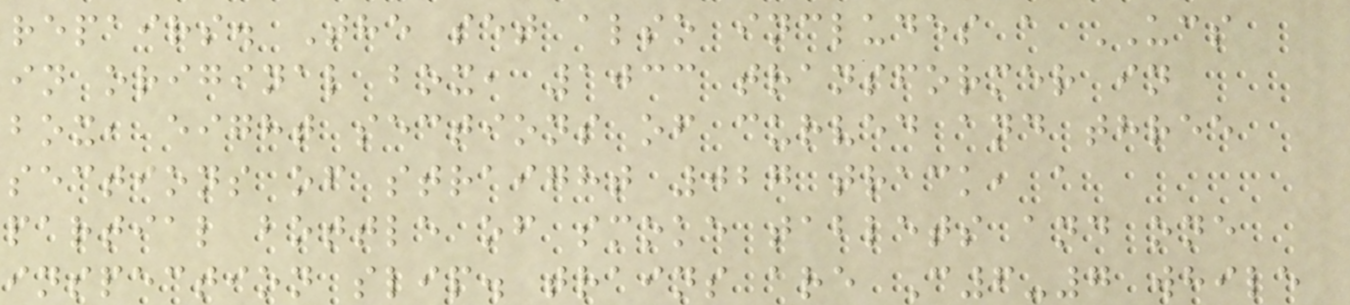repairs. The set also includes a UCS
in original box, 1033 transformer in
box, eight sections of curved and three
sections of straight 027 track, a
partial bottle of smoke tablets and one
inspection slip. trains are C6-7 while
